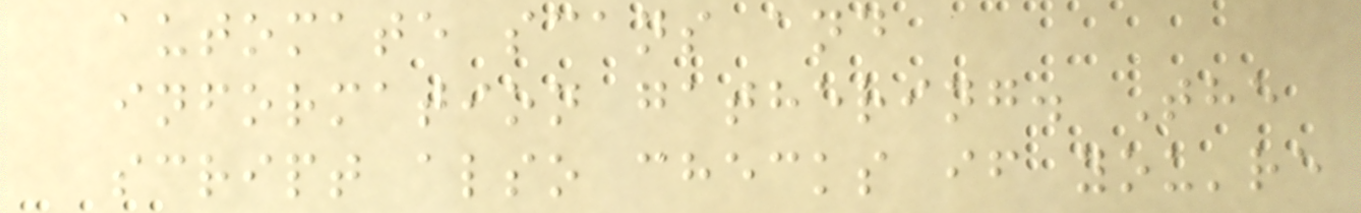automate scans and
information gathering. The
script also checks if you're
